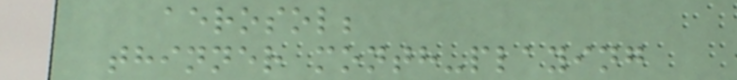aerosol;
thinner month-playing
